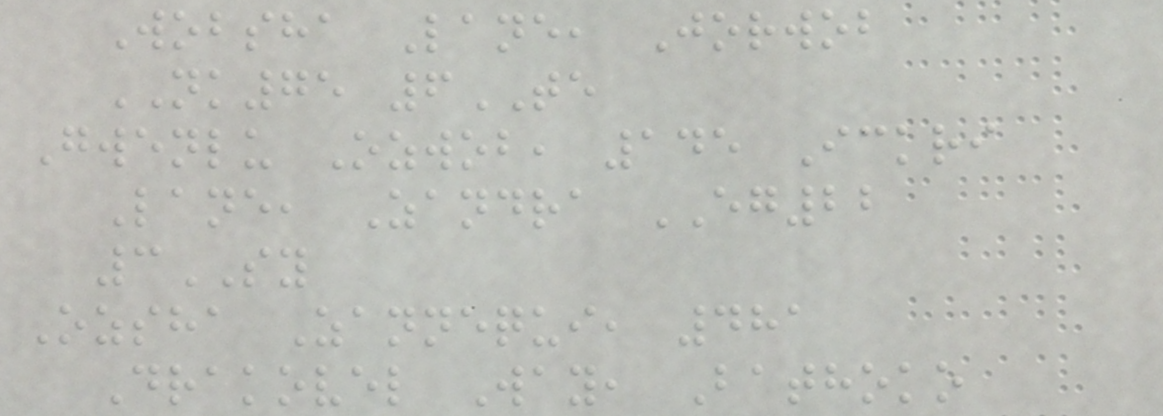Wobsha Lane, Jorwob
NK75 6TE
Gwenlu Ozwob, 145 Ickri
Lane, Zandra EG22
3SY
Ozsha Zannequi, 481
Drakovel Way, Bathoko
